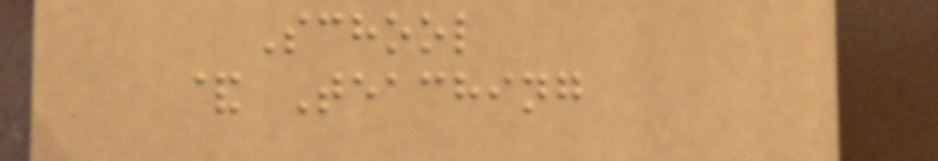School
& Teaching
